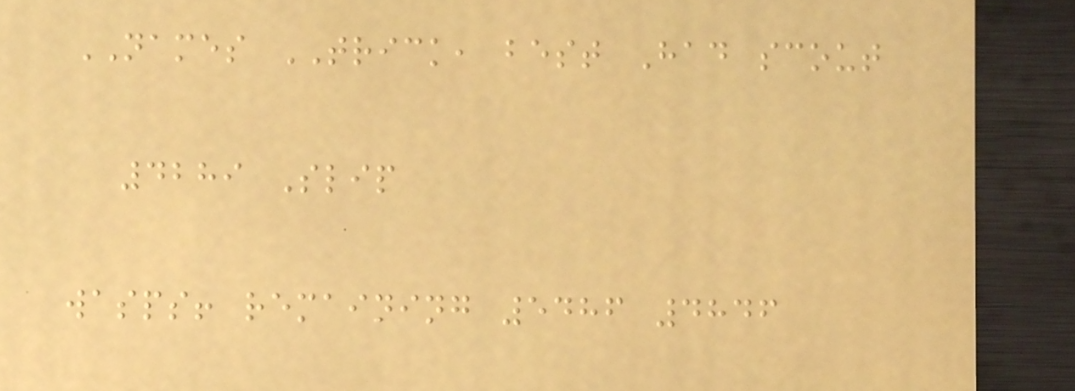NAMES TRICK, best Had scout
4289 Slip
wasps! remaining 5486 4846
